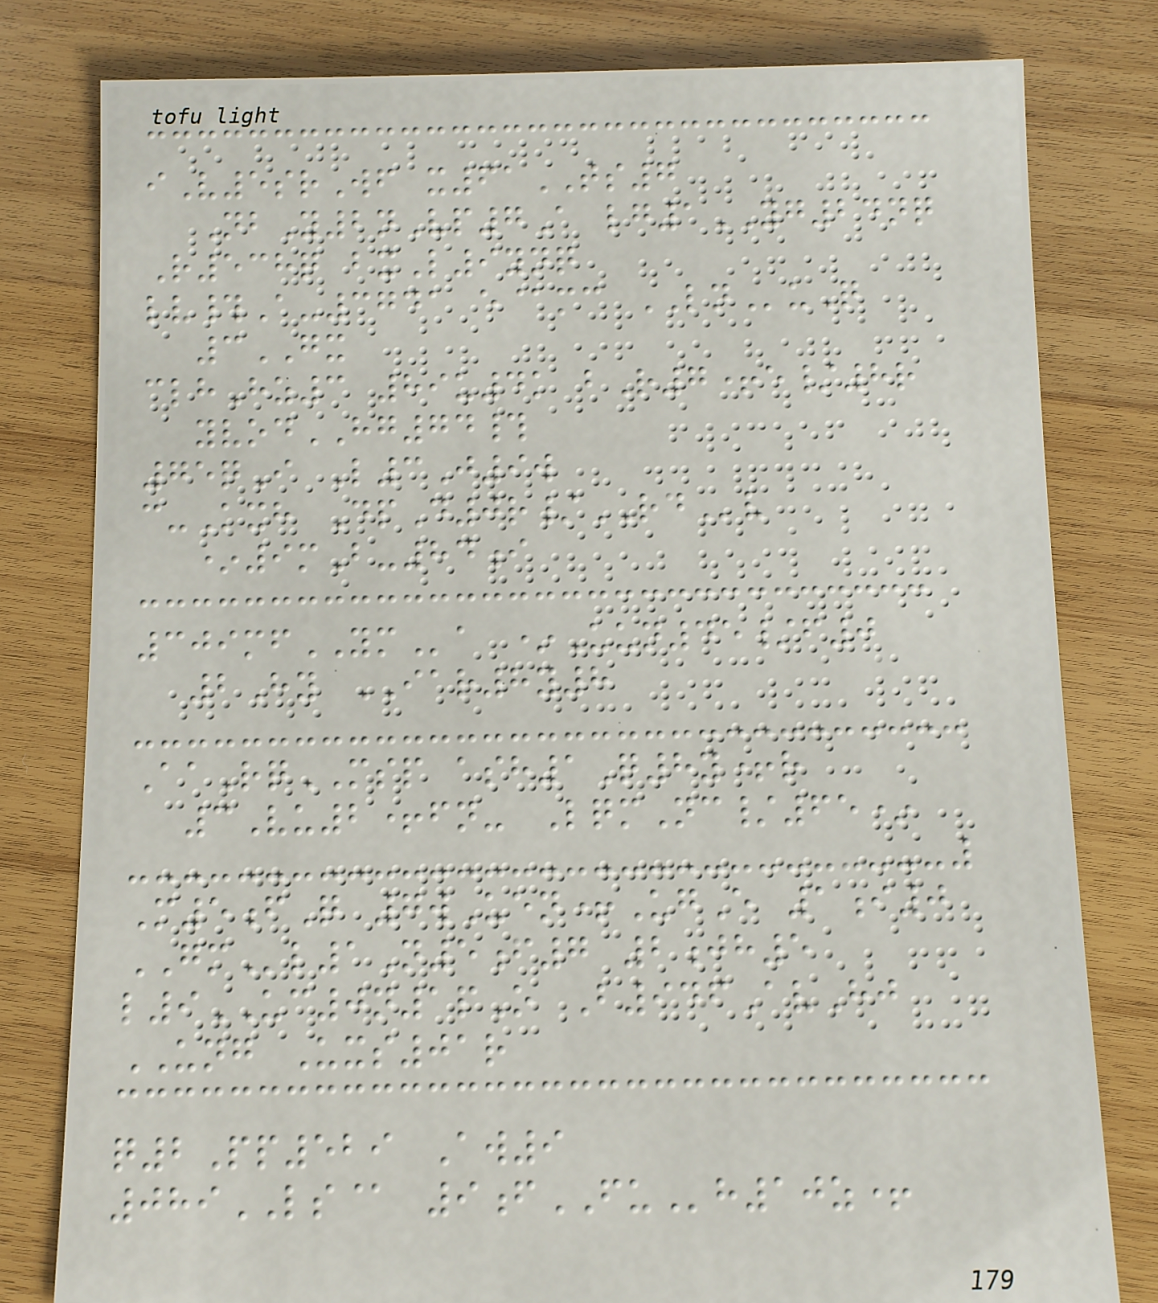iV5srWf x61TS7
NbY2nVp7A lg1YG24nq
R538q bxL9ynq
lv#A-3741 e@mc LNuQ
3GX
clhHz3 89u4k bR7+e/8r
yvodHG74#
75qI L3J9w
c-Kxh DpD0r/RDv
*9mB-84i
309mfYMa *Uun45/f0
2Hy IAR8y8
AaRqMSP ash1Q8y+r
3Vu2+fn- LqmNc/65*
M5fQ 7wUen+UgE 1i0
GMl1N5f7 2jh5
l9UC0n1pO B946AvHj
UNG Uxs01r
q2Pp529 Aw9
089LS@ 9fFUh10z+
